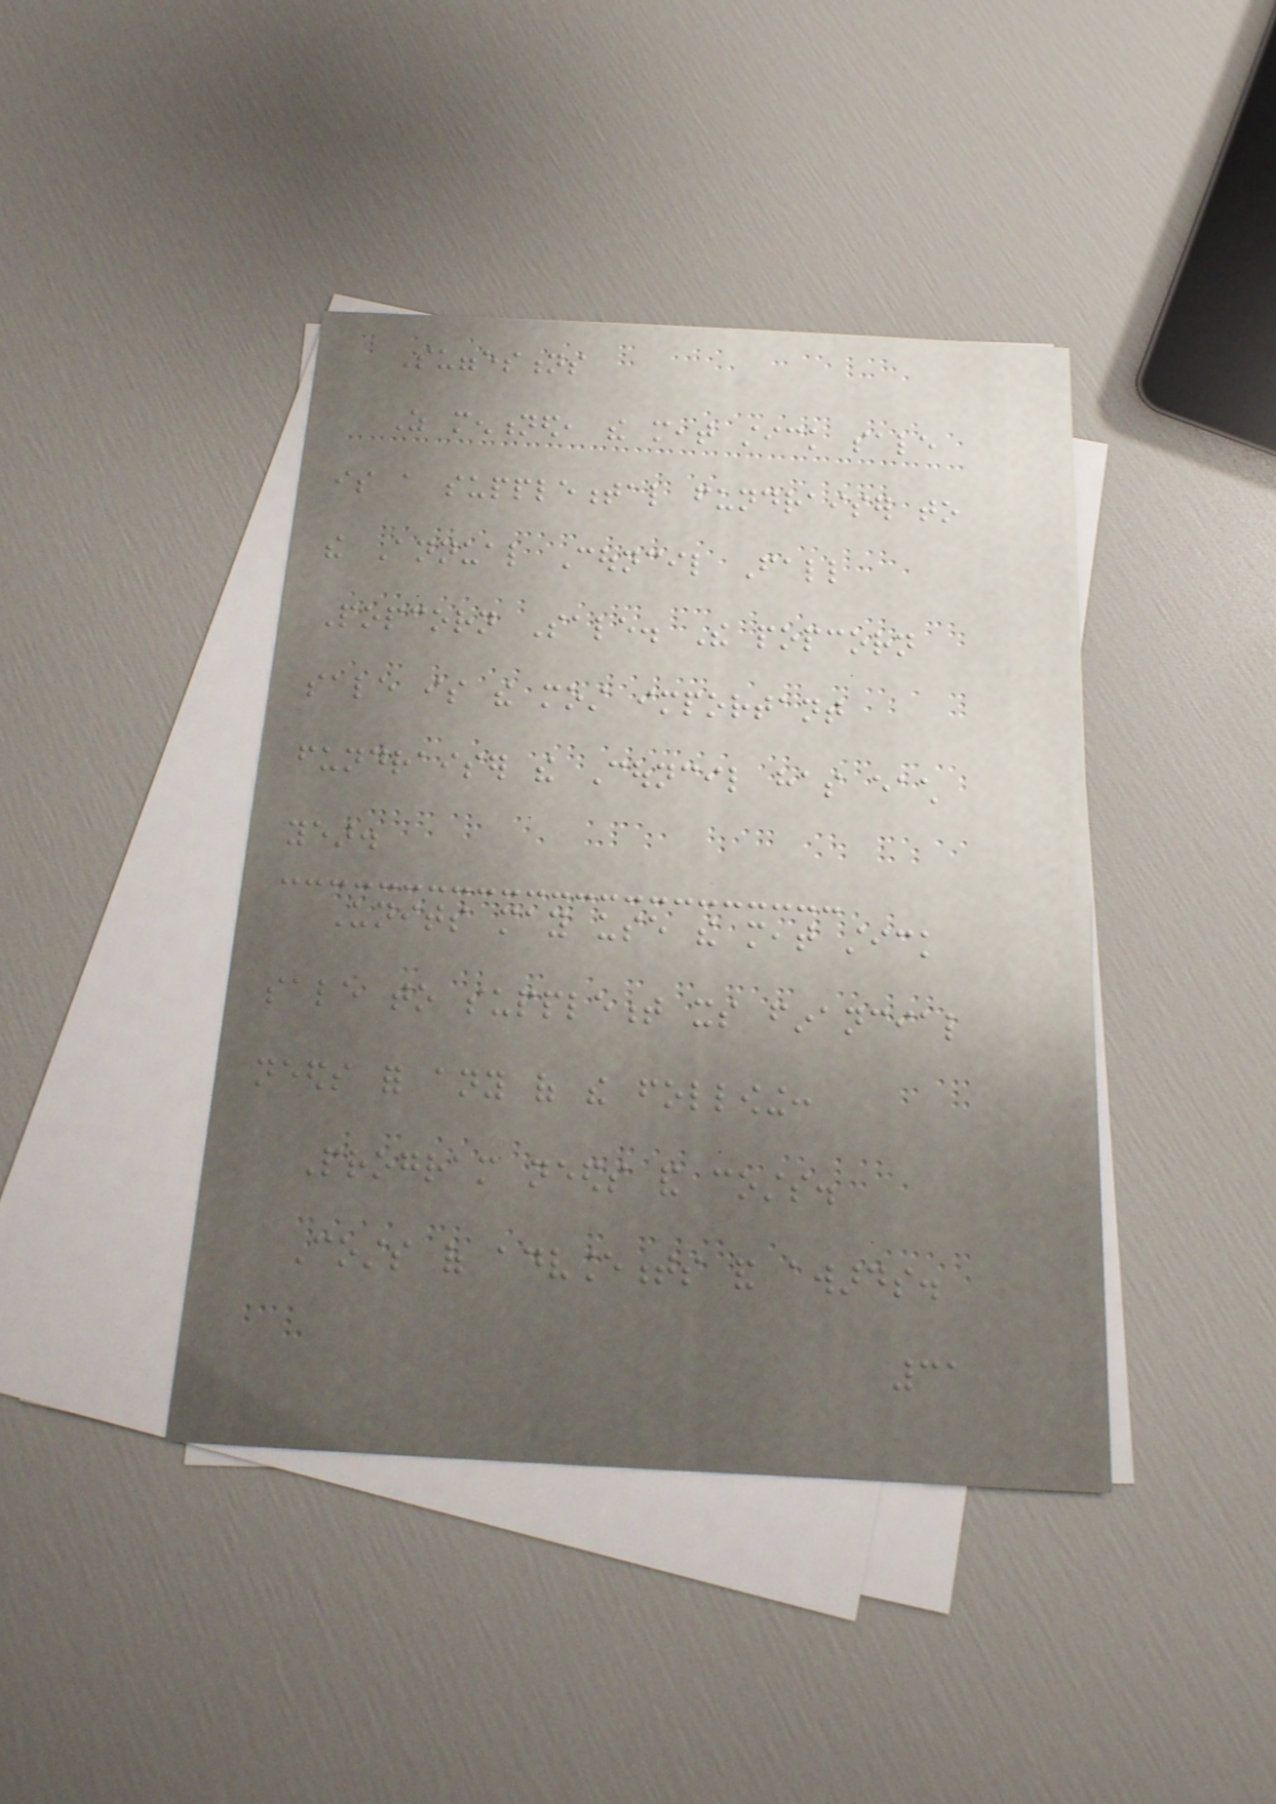Suggestions
As mentioned, the meat stick sale
is a supplemental fundraiser to
the Annual Council Fall
Popcorn Sale. The popcorn
sale is the most important
fundraiser the Council has each
year.
Units may use the meat stick
sale to supplement its financial
needs for any of the following:
Program needs and costs.
Costs of advancements and awards.
31
